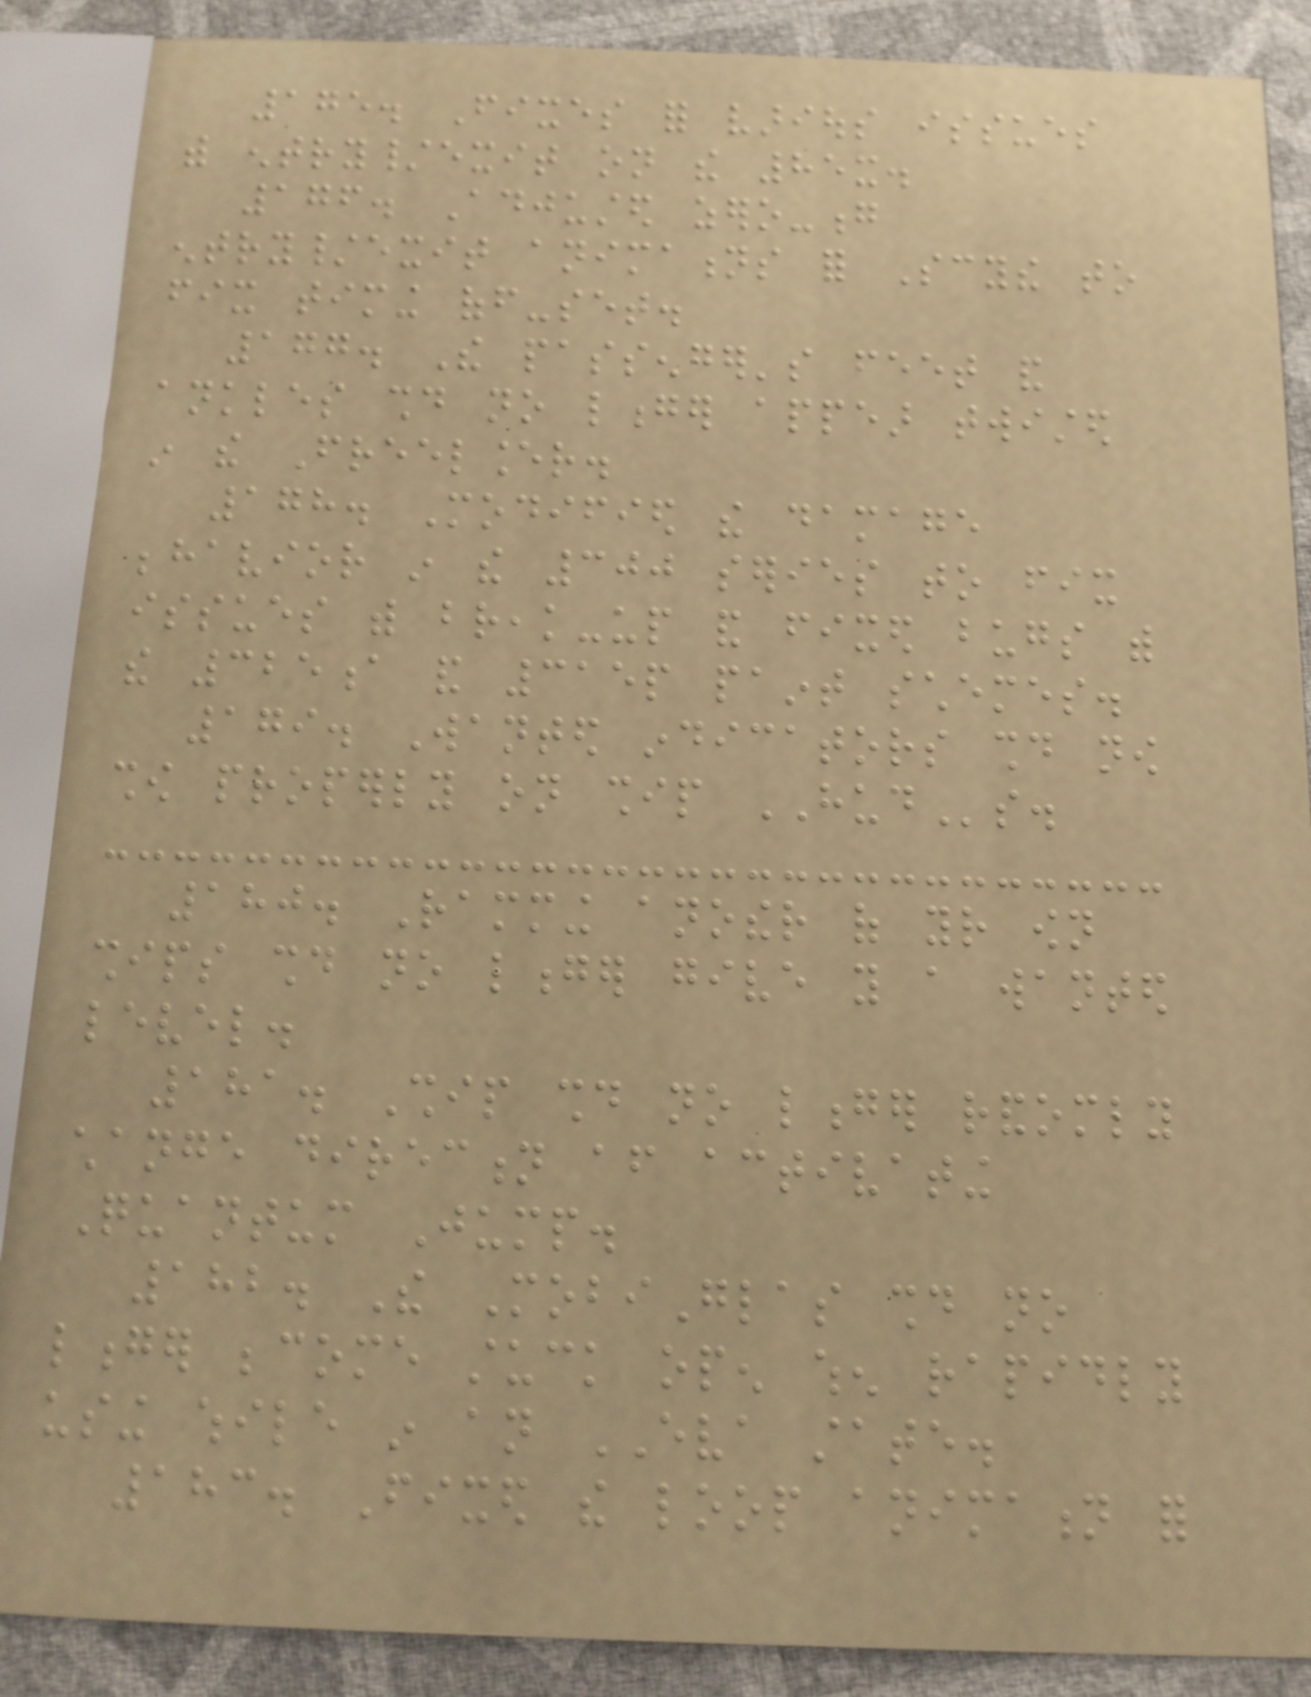175. Fixes for various issues
with entry/exit on the 85x.
176. Adjusted zero-g
entry/exit animations for Scythe to
fix timing off-set.
177. The passenger's feet and
ankles should no longer appear twisted
in the Freelancer.
178. Modified the damage
behavior in the 300 series to fix
issues with break-up and fixed bugs with
the 325a and 315p paint schemes.
179. Wanted indicators should now
show properly on ship HUDs.
180. Ramming another of your own
ships should no longer give you a wanted
level.
181. Ship should no longer randomly
change direction after activating
Quantum Jump.
182. The MobiGlas should no
longer become stuck open when rapidly
using while in an EVA state.
183. Fixed the loop animation for
